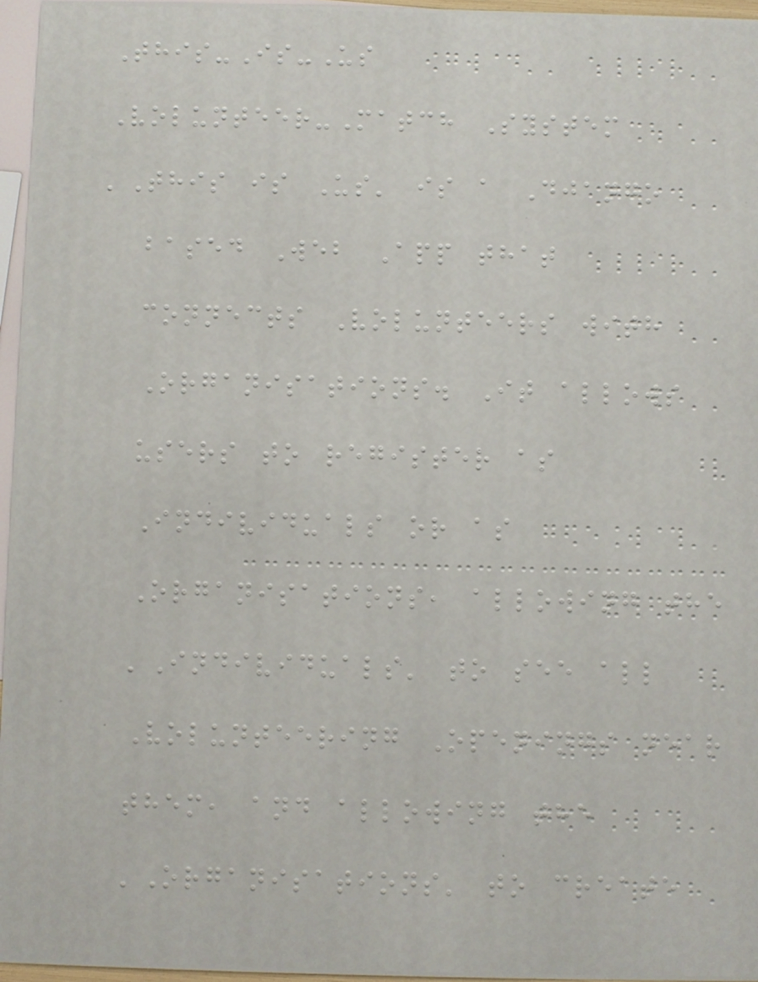This-Is-Us
Volunteer-Match System
'This is Us' is a Django
based Web App that
connects Volunteers with
Organisations. It allows
users to register as
Individuals or as
Organisations, allowing the
'Individuals' to see all
Volunteering Openings near
them, and allowing the
'Organisations' to create
